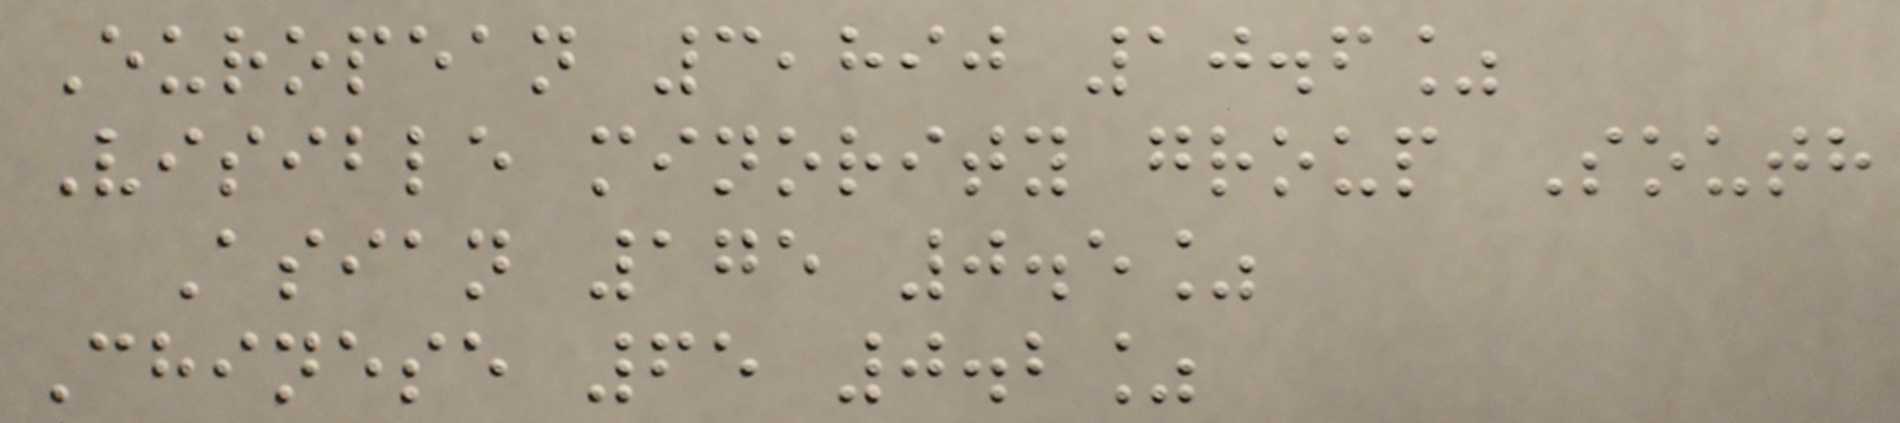European 3,890 10.6%
Visible minority group South
Asian 175 0.5%
Chinese 65 0.2%
